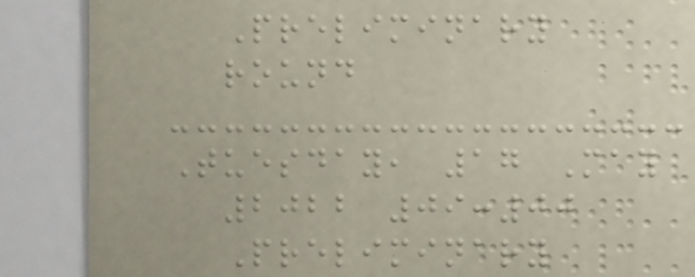Preliminary
round
Tuesday, 17 May
2022 09:00
Preliminary
